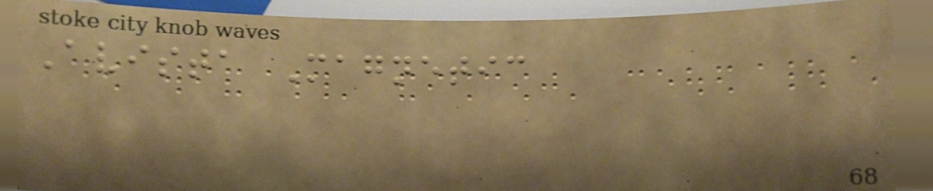Avista Magnetic
